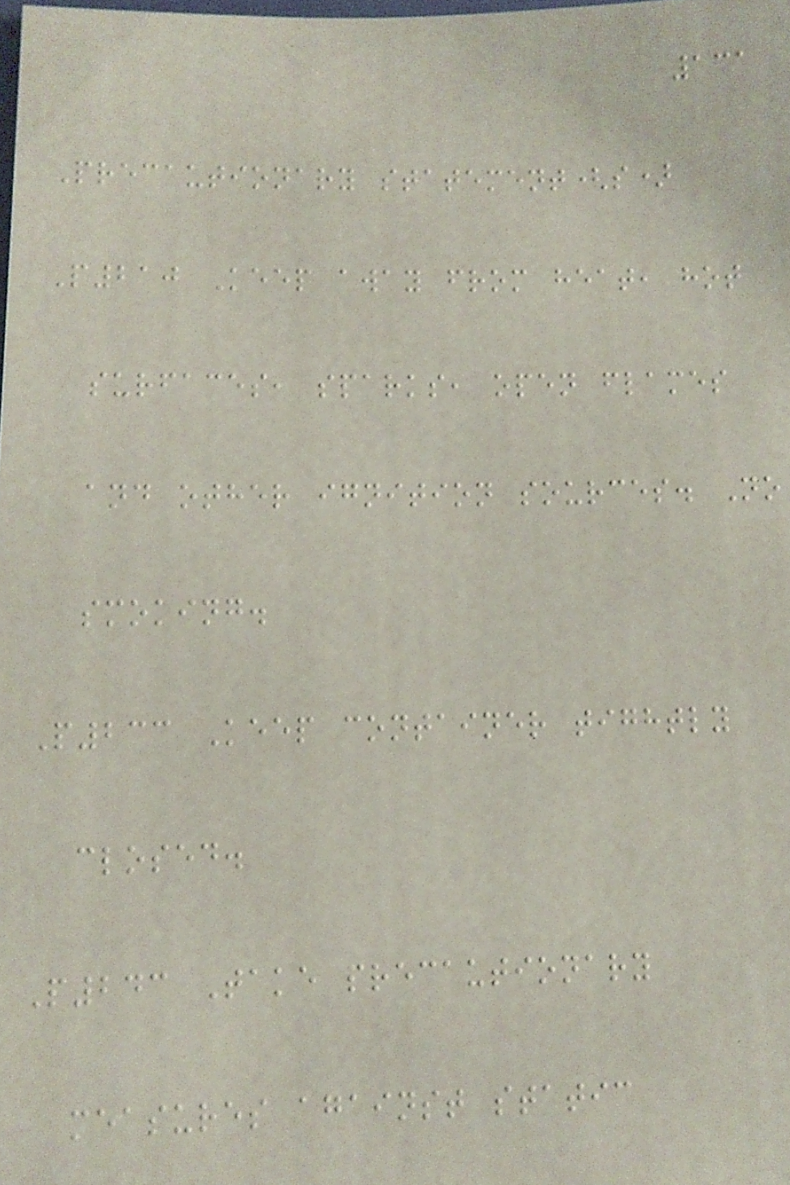131
Precautionary statement(s)
P210 Keep away from heat, hot
surfaces, sparks, open flames
and other ignition sources. No
smoking.
P233 Keep container tightly
closed.
P243 Take precautionary
measures against static
